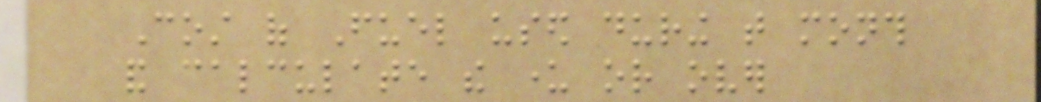Cost of Fuel used during that month
and calculate the under or over
